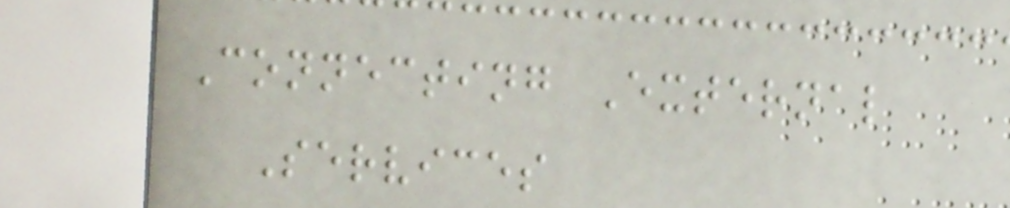Connecting External
Services
